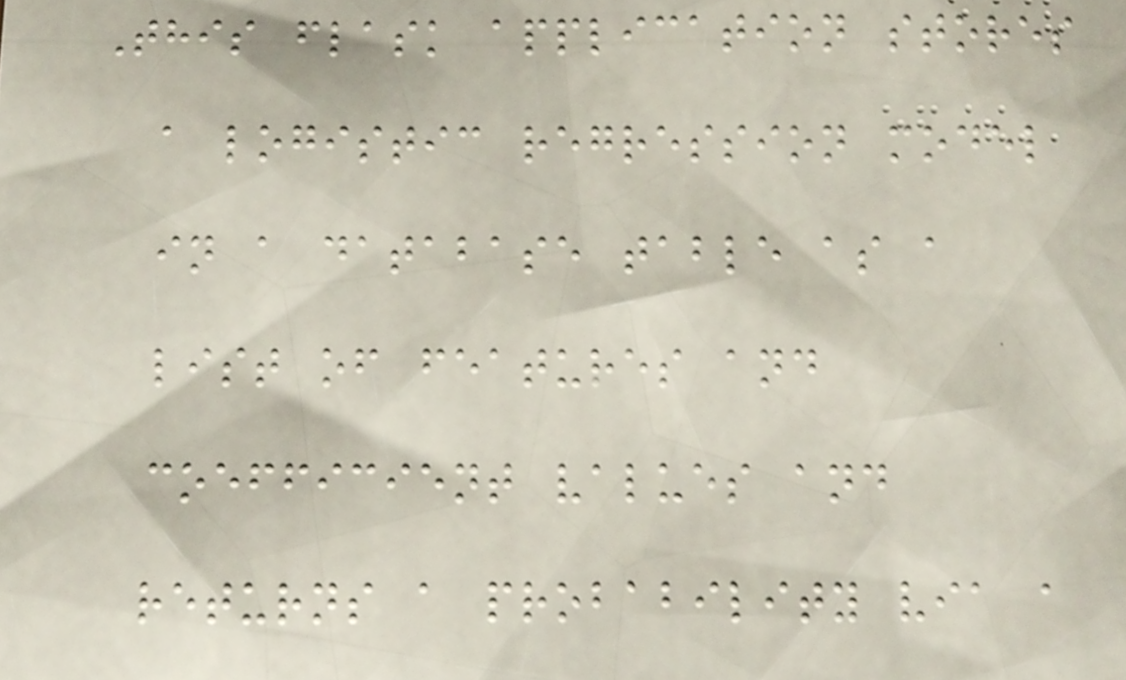This flask application stores
a logistic regression model
in a database table as a
list of features and
coefficient values and
returns a probability via a
